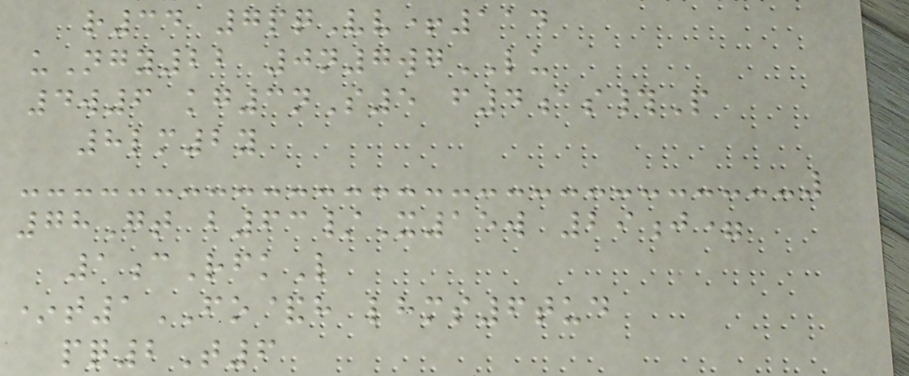r34 7pqVv+114
uNgy22 0n7wgLU
4w6 kg3nS5 f4as#P
8lm2y
78Gt b63/X15w 29j=
1cRfkL
*t1FO&h lhms6tud
pq2T6
